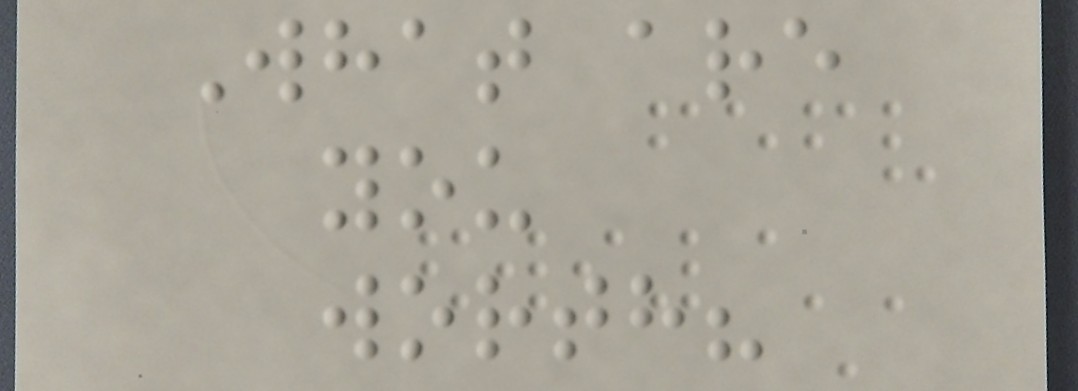What are
you
worth?
